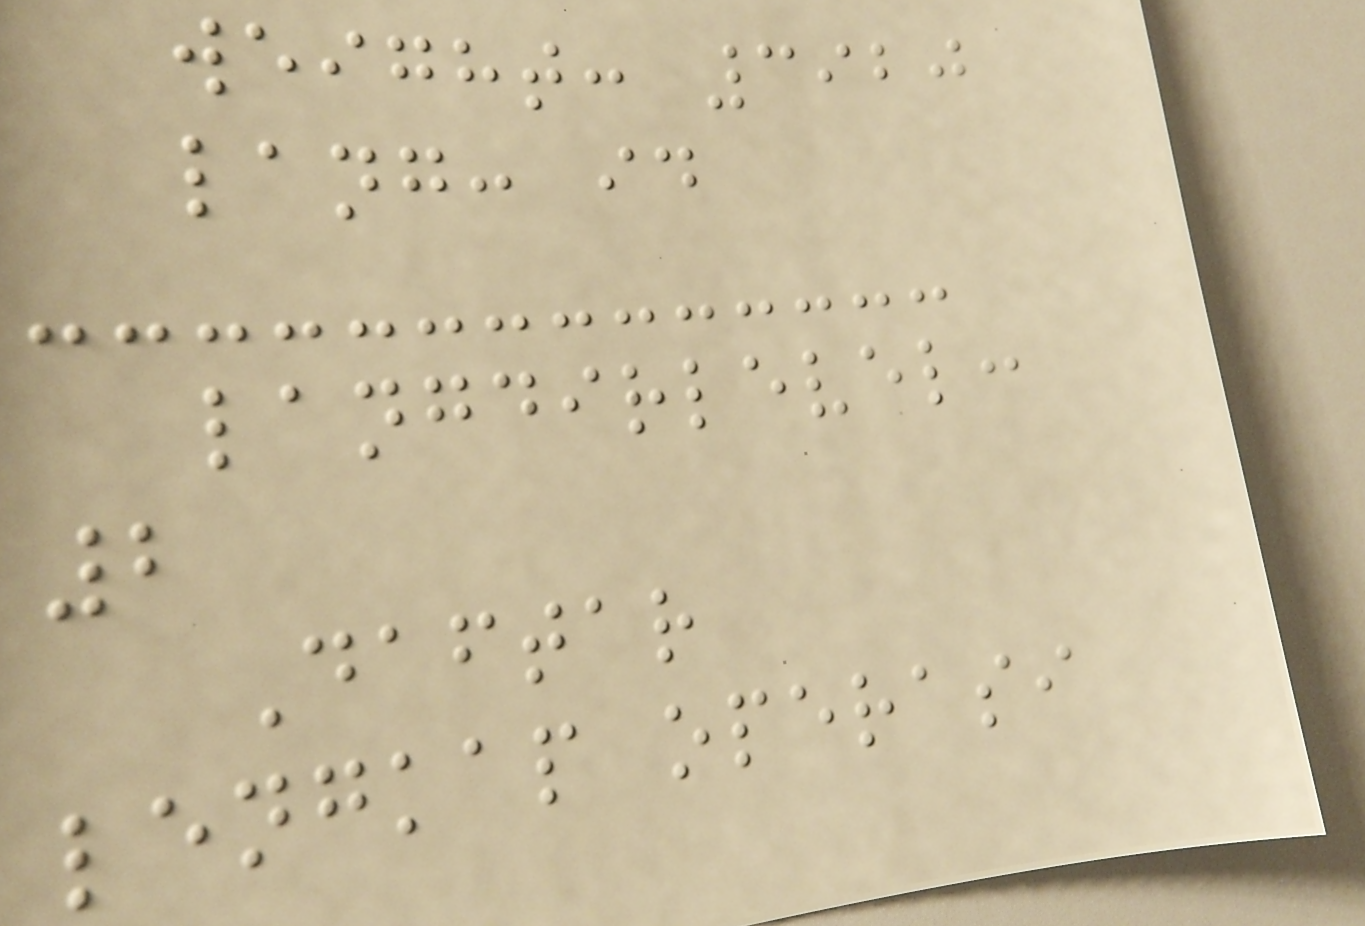weight: 3920
lang: id
langdirlevel:
2
Daftar
lengkap operasi
